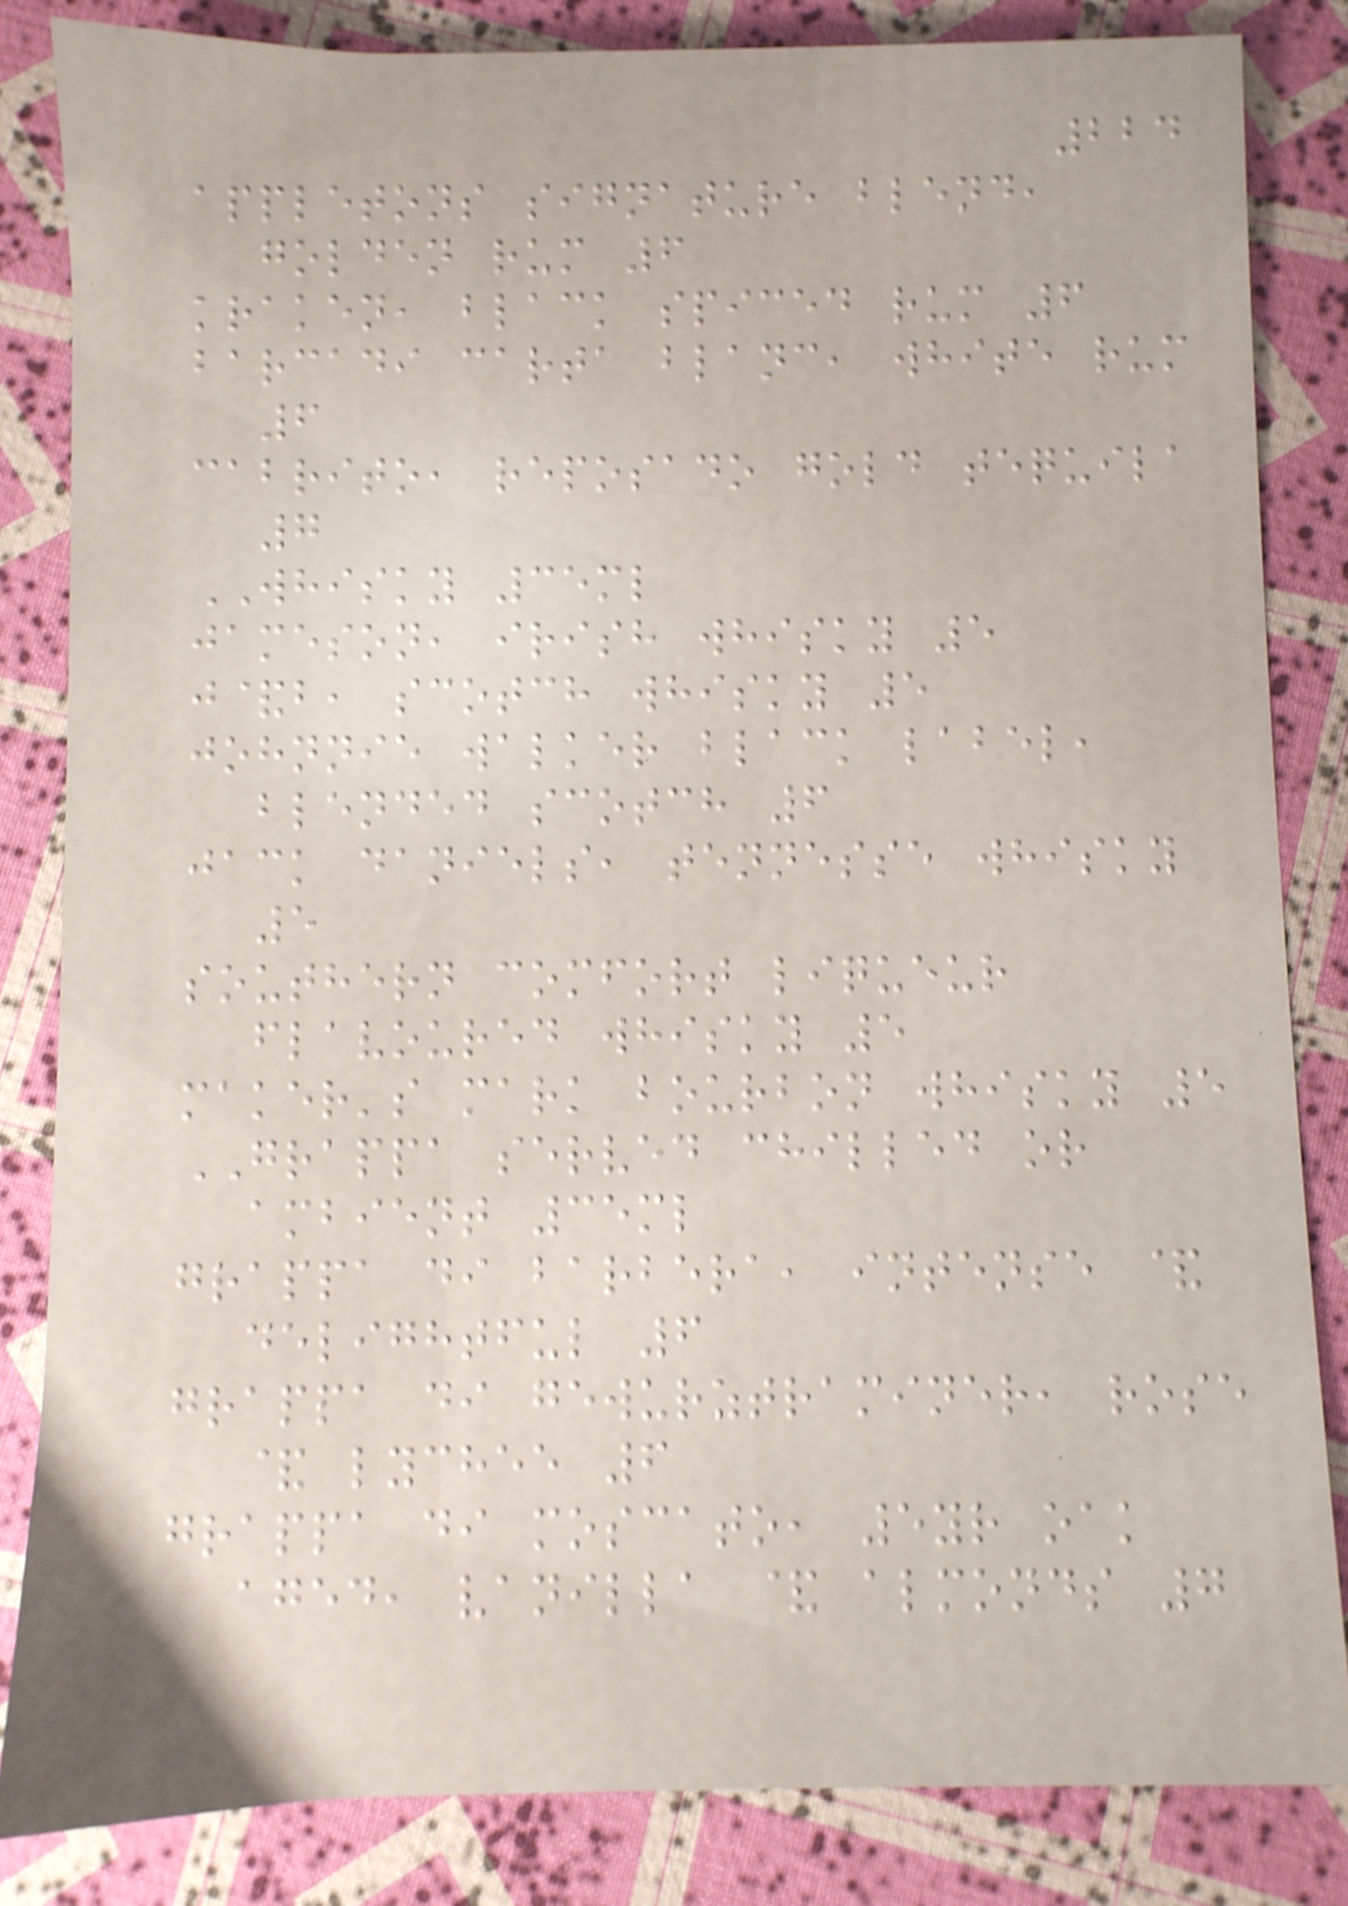224
appletons signature blend,
golden rum 6
kraken, black spiced rum 6
barcadi carta blanc, white rum
6
cabrito, reposado gold tequila
7
WHISKY 35ml
jameson, irish whisky 5
j&b, scotch whisky 5
johnnie walker black label,
blended scotch 6
jack daniels, tennesse whisky
5
southern comfort liqueur
flavoured whisky 5
maker's mark bourbon whisky 5
GRAPPA served chilled or
ambient 35ml
grappa di barbera, intense &
delightful 6
grappa di gewurztraminer, rose
& lychee 6
grappa di moscato, 5yr oak
aged, vanilla & almonds 7
